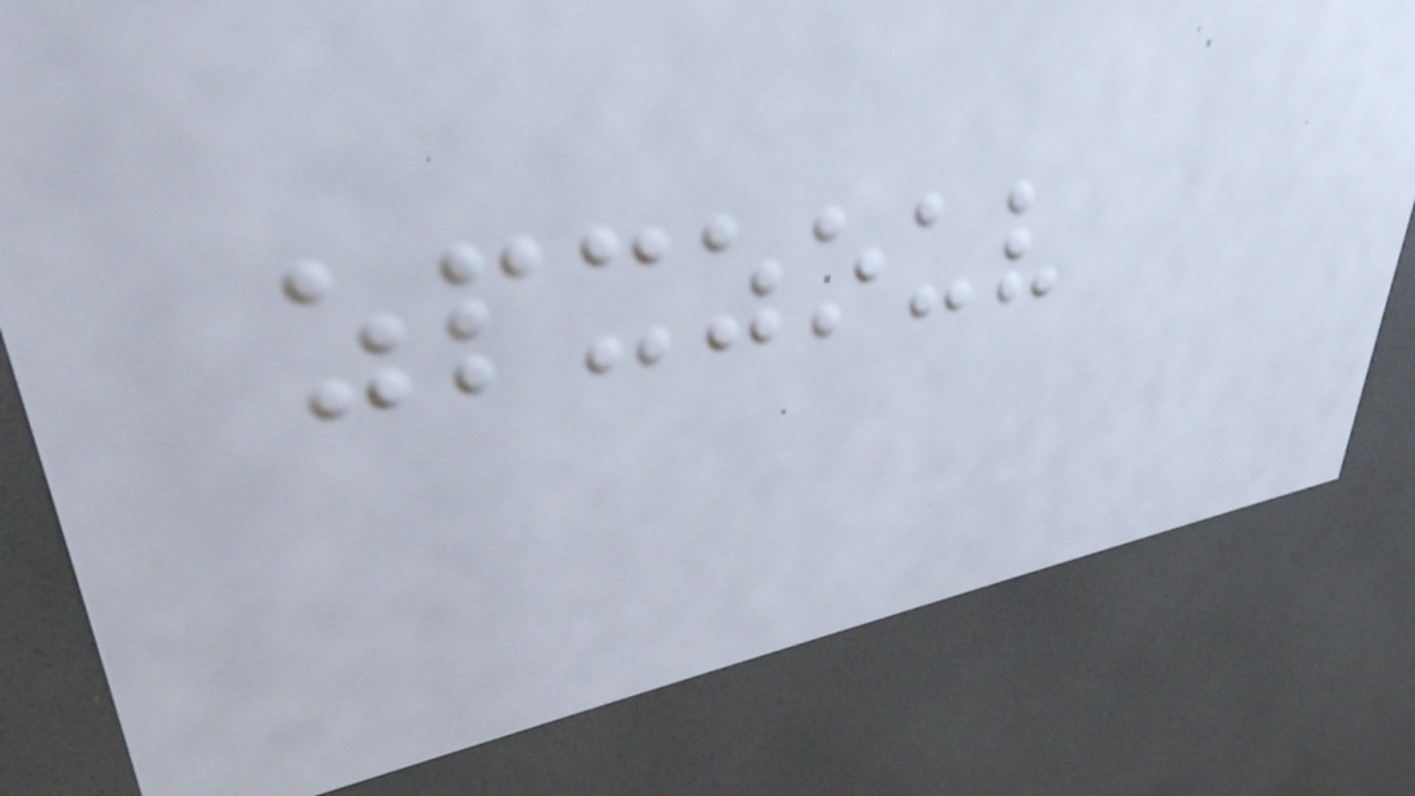zpxzouv
